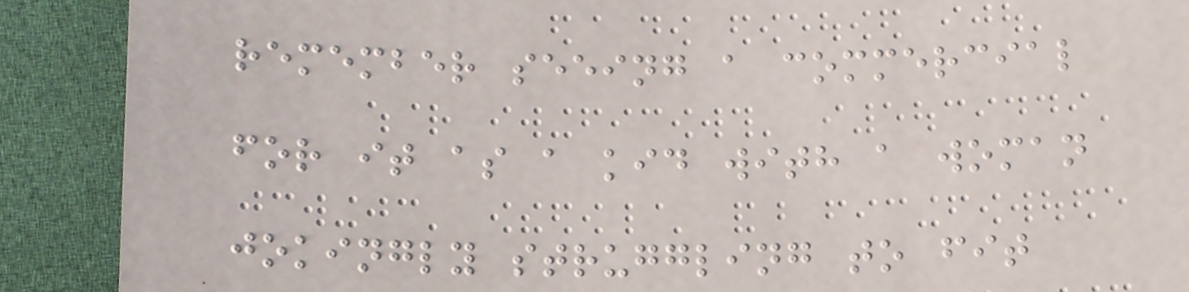remember seeing a commercial
for it as a kid with a woman
jokingly struggling to fit
